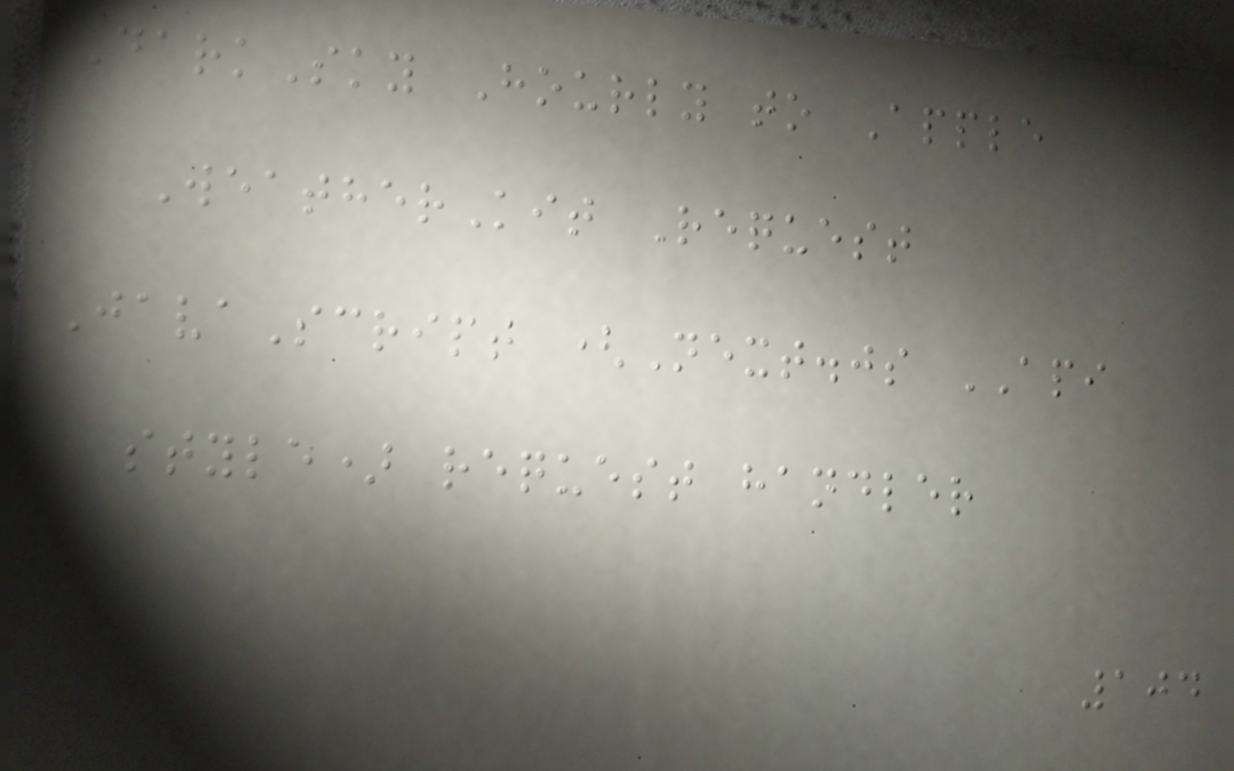DarkSky Hourly to Apple
WeatherKit Request
JavaScript (Next.js API
style) request handler
104
